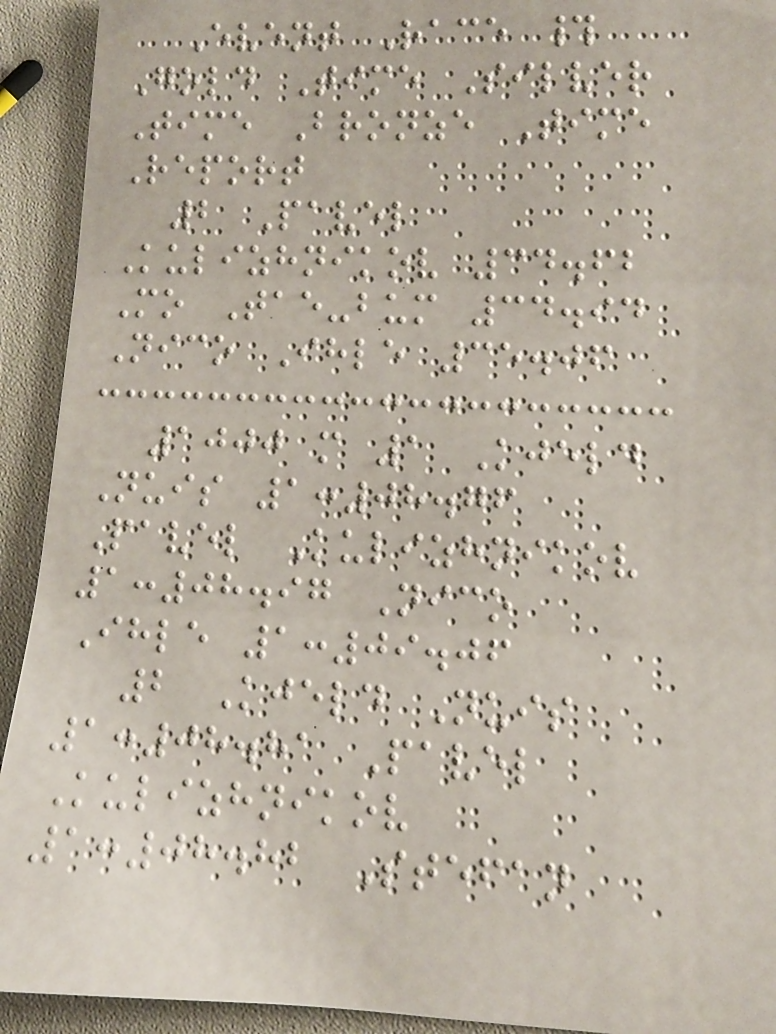Event Race #
Gold Time Silver
Time Bronze Time
Report
2 Pavel
Kulizhnikov 34.62
Mo Tae-bum 34.94
Nico Ihle 35.06
1000 m 1 Kjeld
Nuis 1:08.76
Pavel Kulizhnikov
1:08.97 Nico
Ihle 1:09.06
2 Kjeld Nuis
1:08.81 Pavel
Kulizhnikov
1:08.82 Stefan
